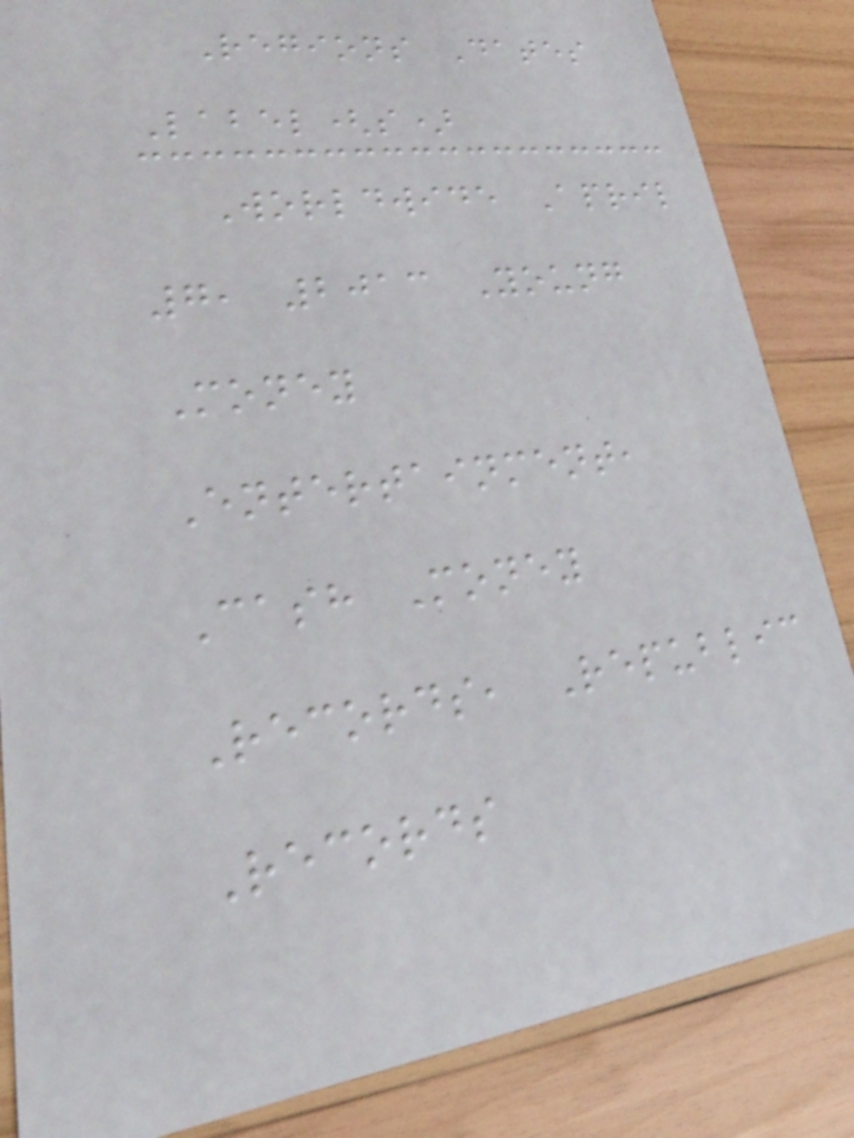Regions Dates
Label(s)
Worldwide April
7, 2013 Young
Money
Entertainment,
Cash Money
Records, Republic
Records
